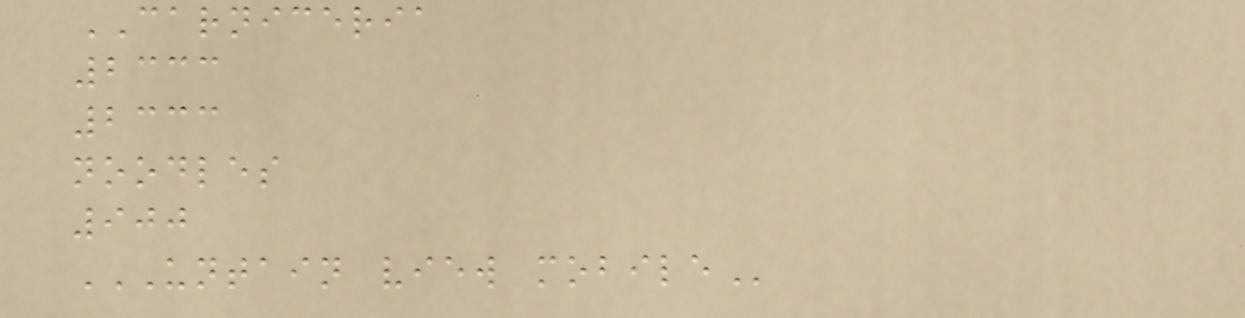CARNICERIA
2333
2333
noodles
900
UNTAIN VIEW MOBILE
